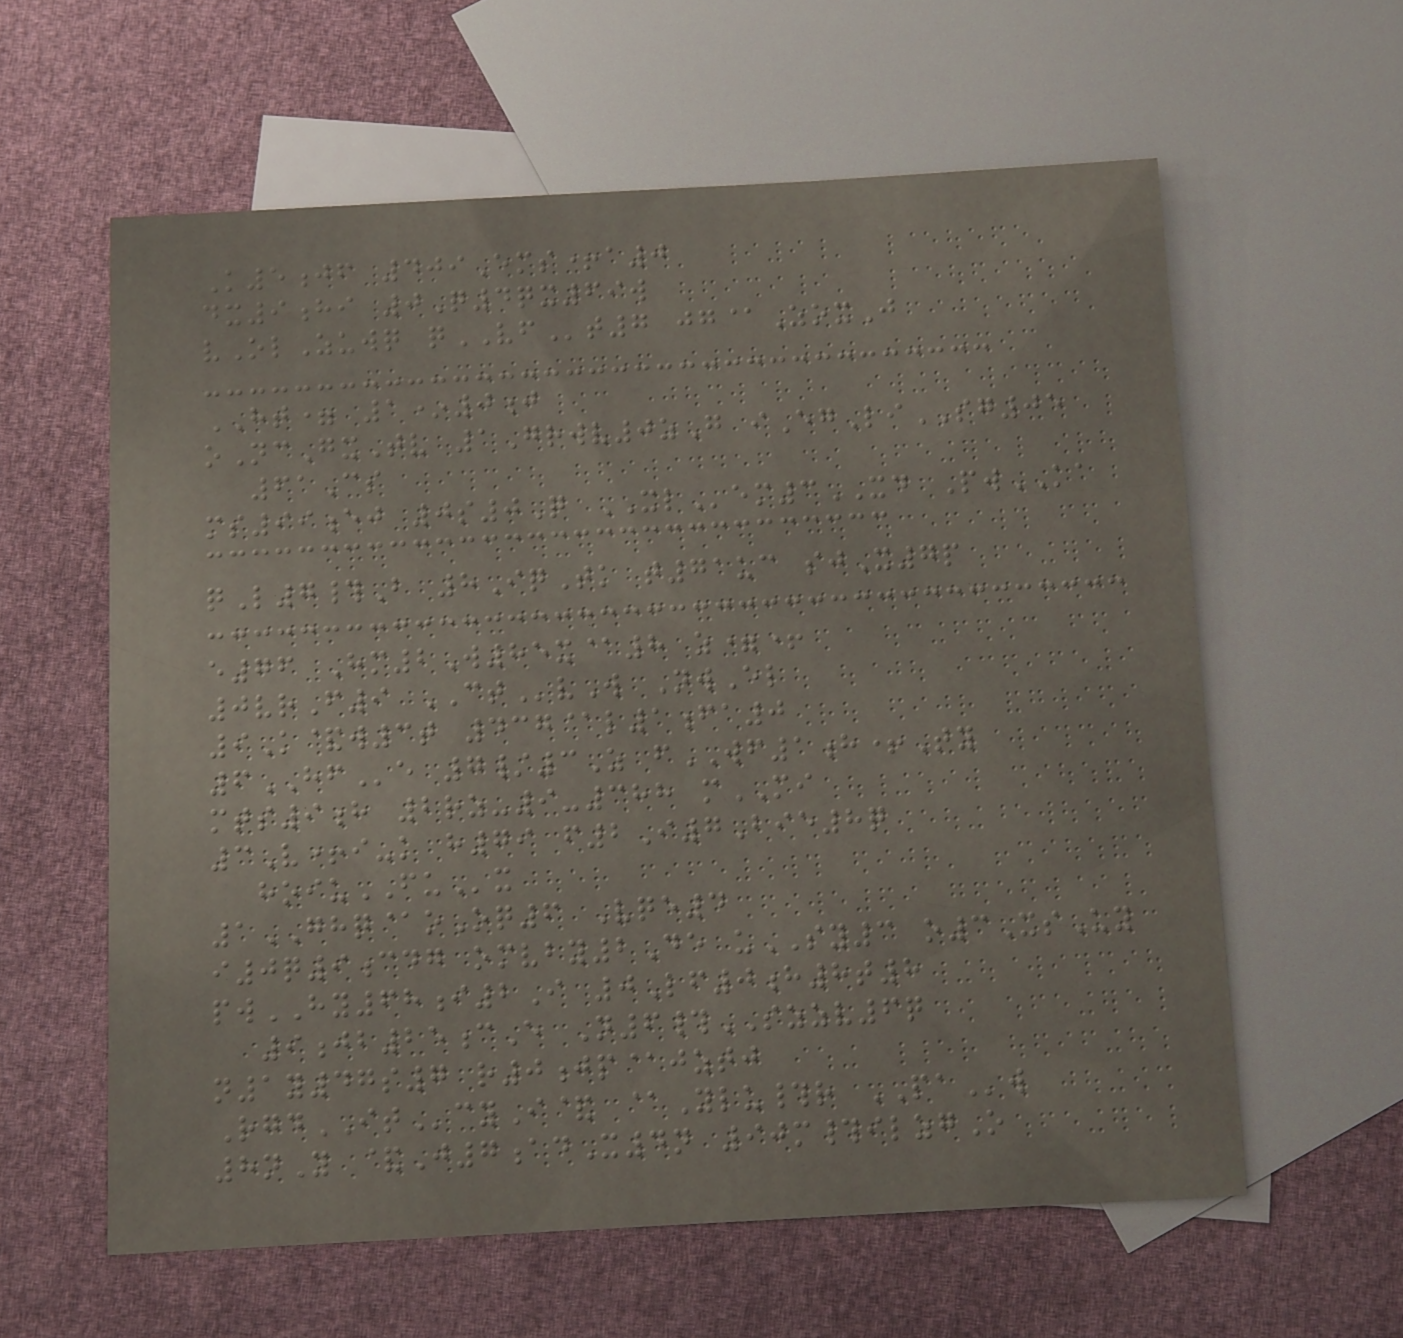K5jf 409Ems+a0
dx9hi 0Q4qx69w
vOlZuwq qVFt7 jg@ZoxJ
HT= 1*0j
oNcGxTv 1Grwv0zG iEgLiSG05
61Cs
ms99ej 0s0Q XLem3XD PwKA
qL7#B 8IqTk t71uc sjX7p
e76 Hm2W85x@8 z=+
0vrF9 CTvW NwEl
9K&w3t 437@l1fa0
6HFe 7/3Z fWF1h+Ty
mts9h 2rz-9-388 mMI
3V+i-k h79 f2I7Bie8q
hoiuFUx
1GHQ@oOq6 Vqe4
i0q9cdg omvby2De uSY3 o3XsUy
pwHY68i2I 0Lf0h8t8
9jb25cE N6#SZZV6q
n1y47s7 r0jp@jztj
RgdITcyI& @Ylu#r PAw
8nY &J7adX4n 90m#ilzgO
